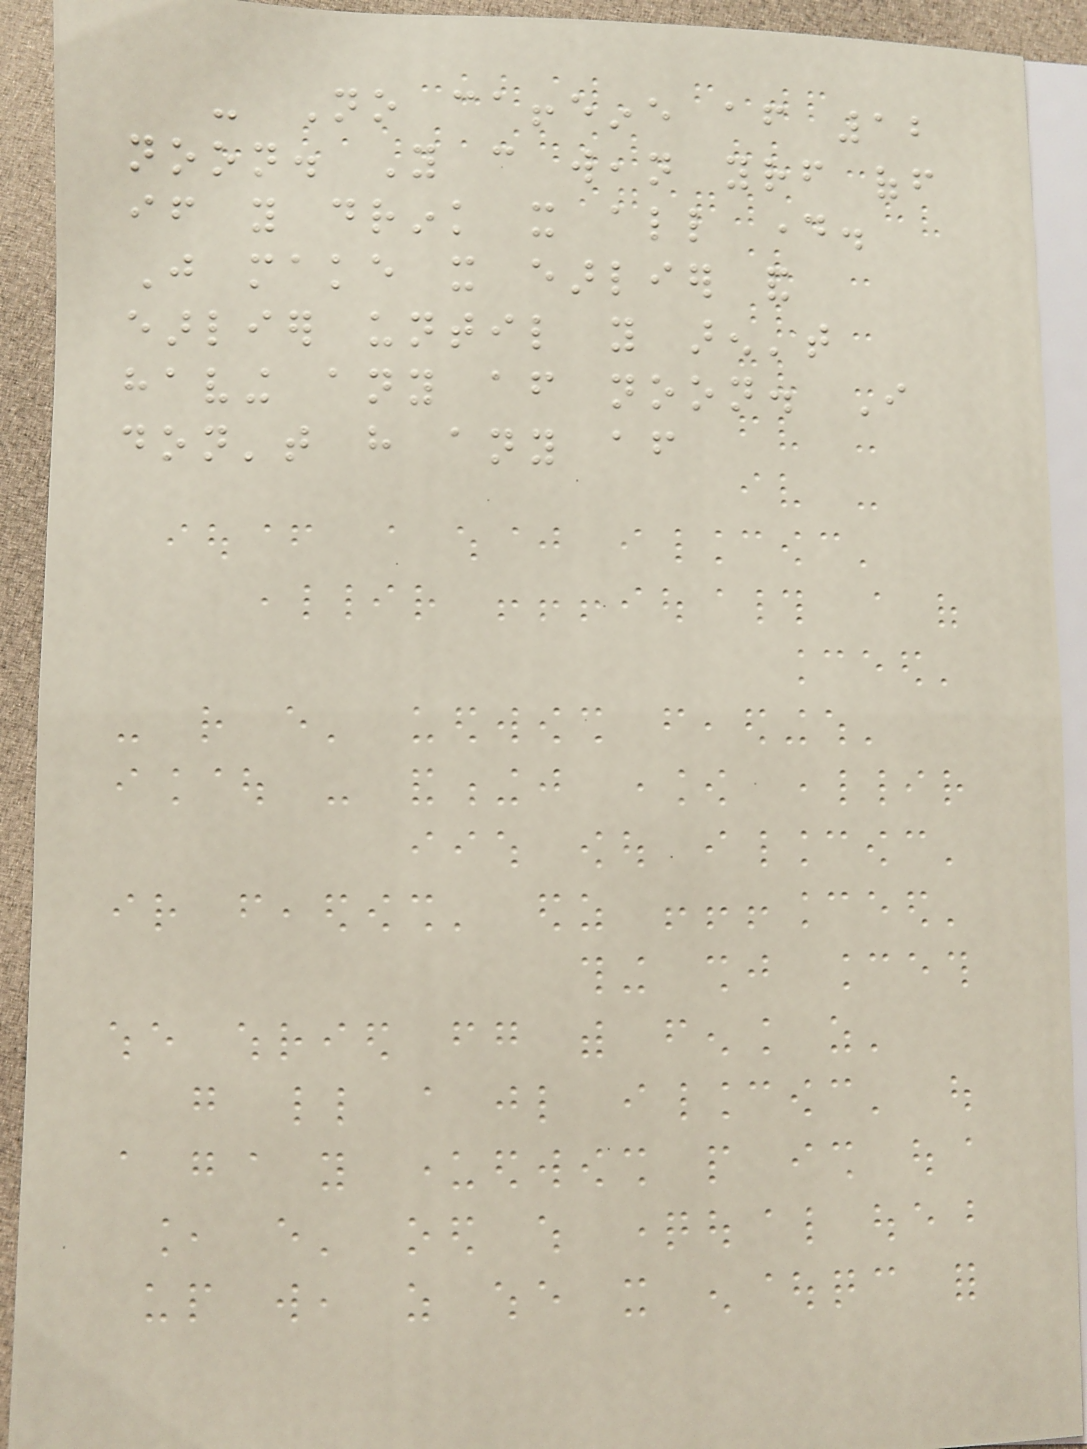- No caffeine after 12
noon. You can wean yourself off
if you drink it all day.
Just make it earlier and
earlier until you aren't
having any after noon. I
don't have any after
